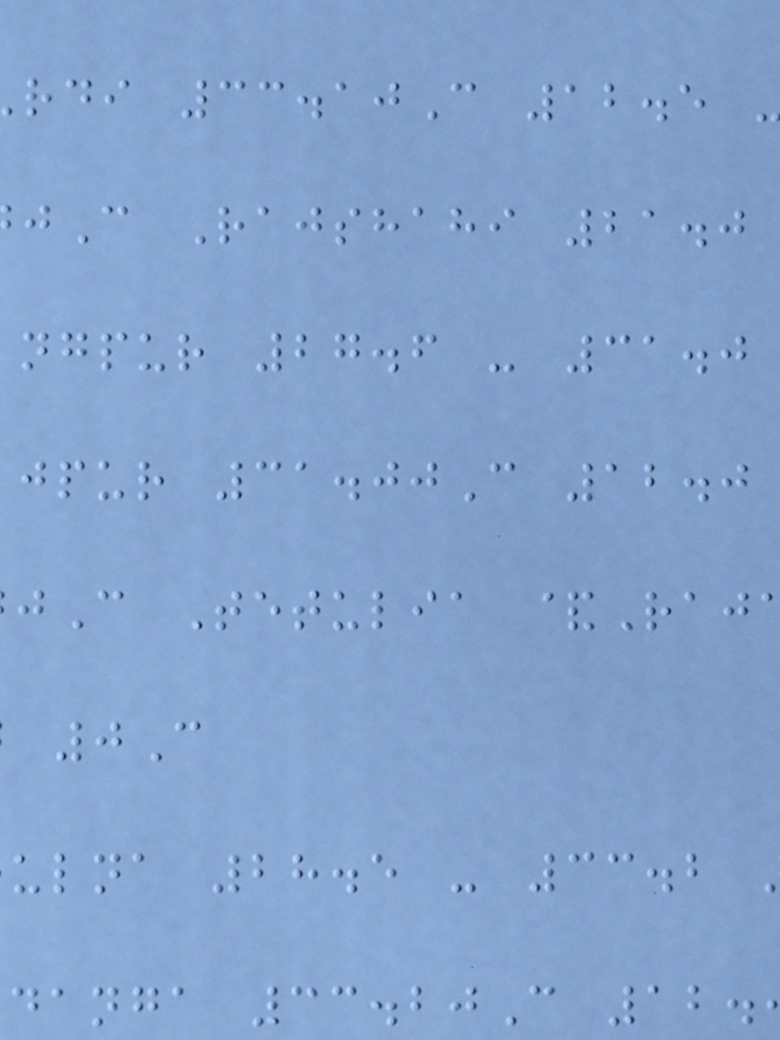rdi 33.10C 12.5
C Rajshahi 21.0
ngpur 27.6 - 31.0
jpur 31.00C 12.0
C Tetulia &Raj
0C
ulna 28.5 - 33.2
danga 33.20C 12.
